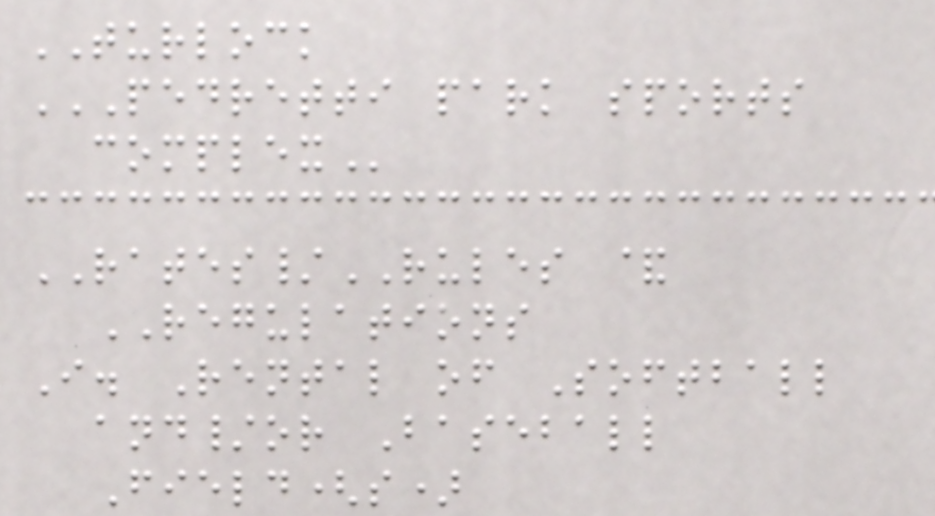TURLOCK
PEDRETTI PARK SPORTS
COMPLEX
RATES/RULES &
REGULATIONS
I. Rental of Softball
and/or Baseball
Field(s)
